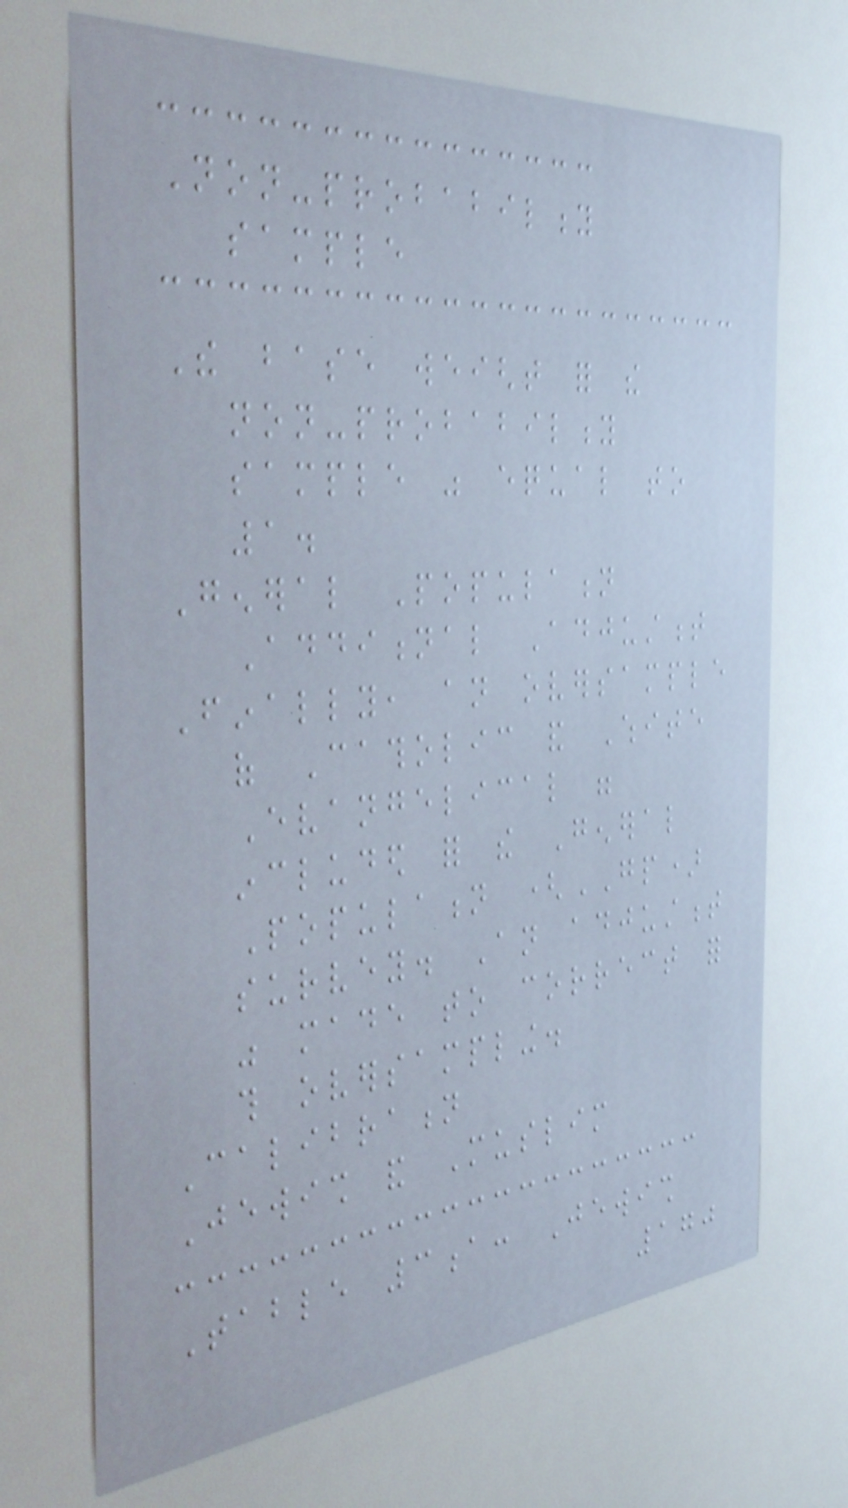Non-probability
sample
The base weight for the
non-probability
sample was equal to
1.
General Population
Additional Adjustment
Finally, an oversample
of Catholic and White
Evangelical were
included for the General
Population (GP)
survey. An adjustment
was made to correct for
this oversampling.
Calibration
Jewish and Muslim
Table 3a: Jewish
170
